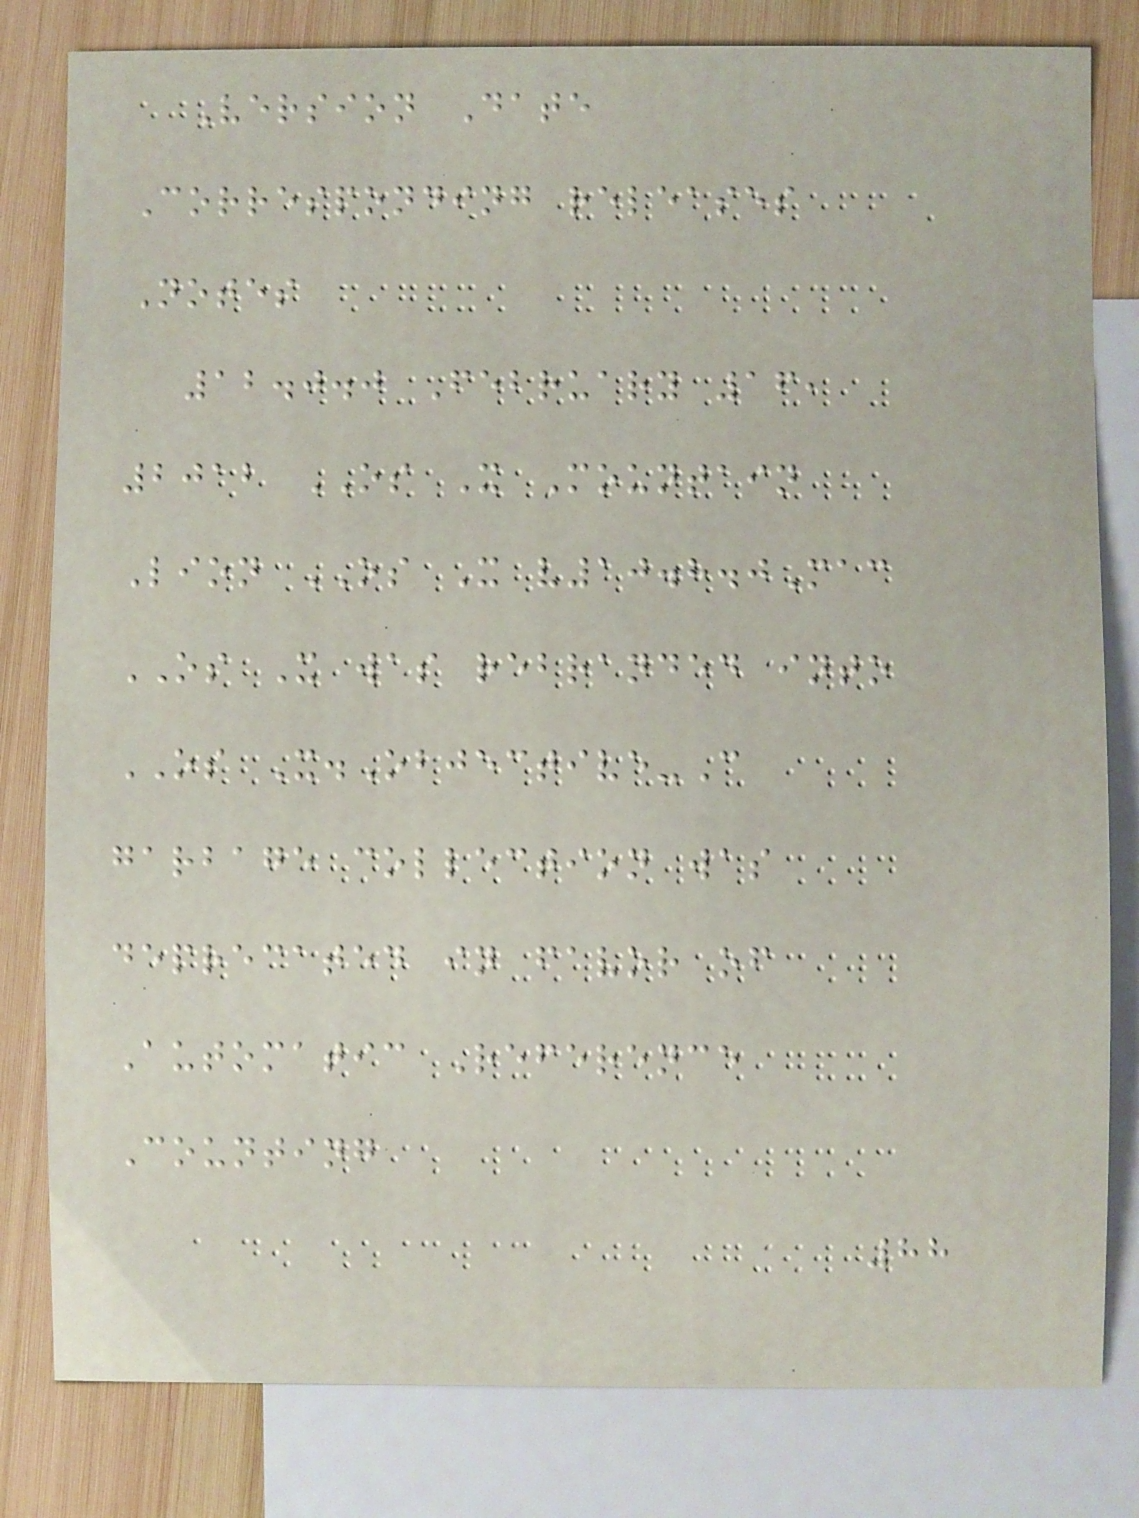Version Date
Corresponding releases
Notes
12.0.0 February 16,
2012 OS X Mountain
Lion OS X v10.8.0Mac
OS X was rebranded into
OS X.Objective-C
garbage collection was
deprecated in favor of
Automatic Reference
Counting
88
